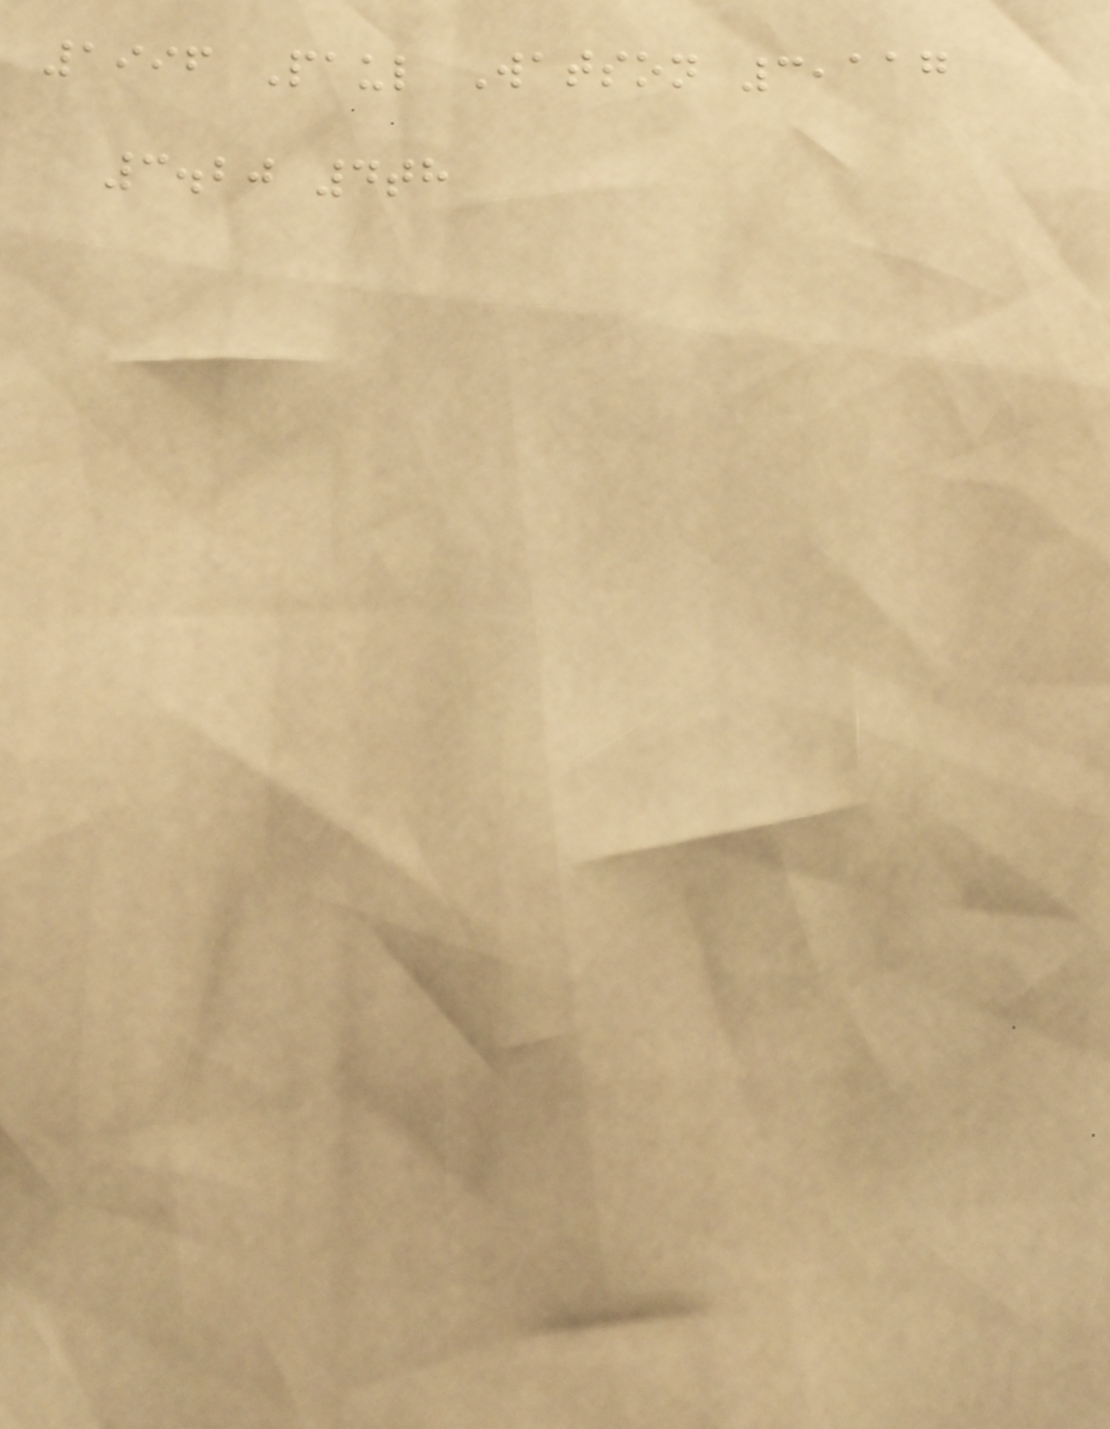1996 Paul Watson 3,117
3.20 4th
